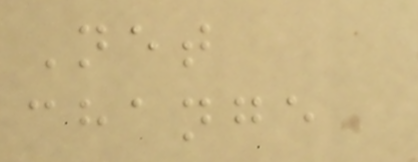Net
change
